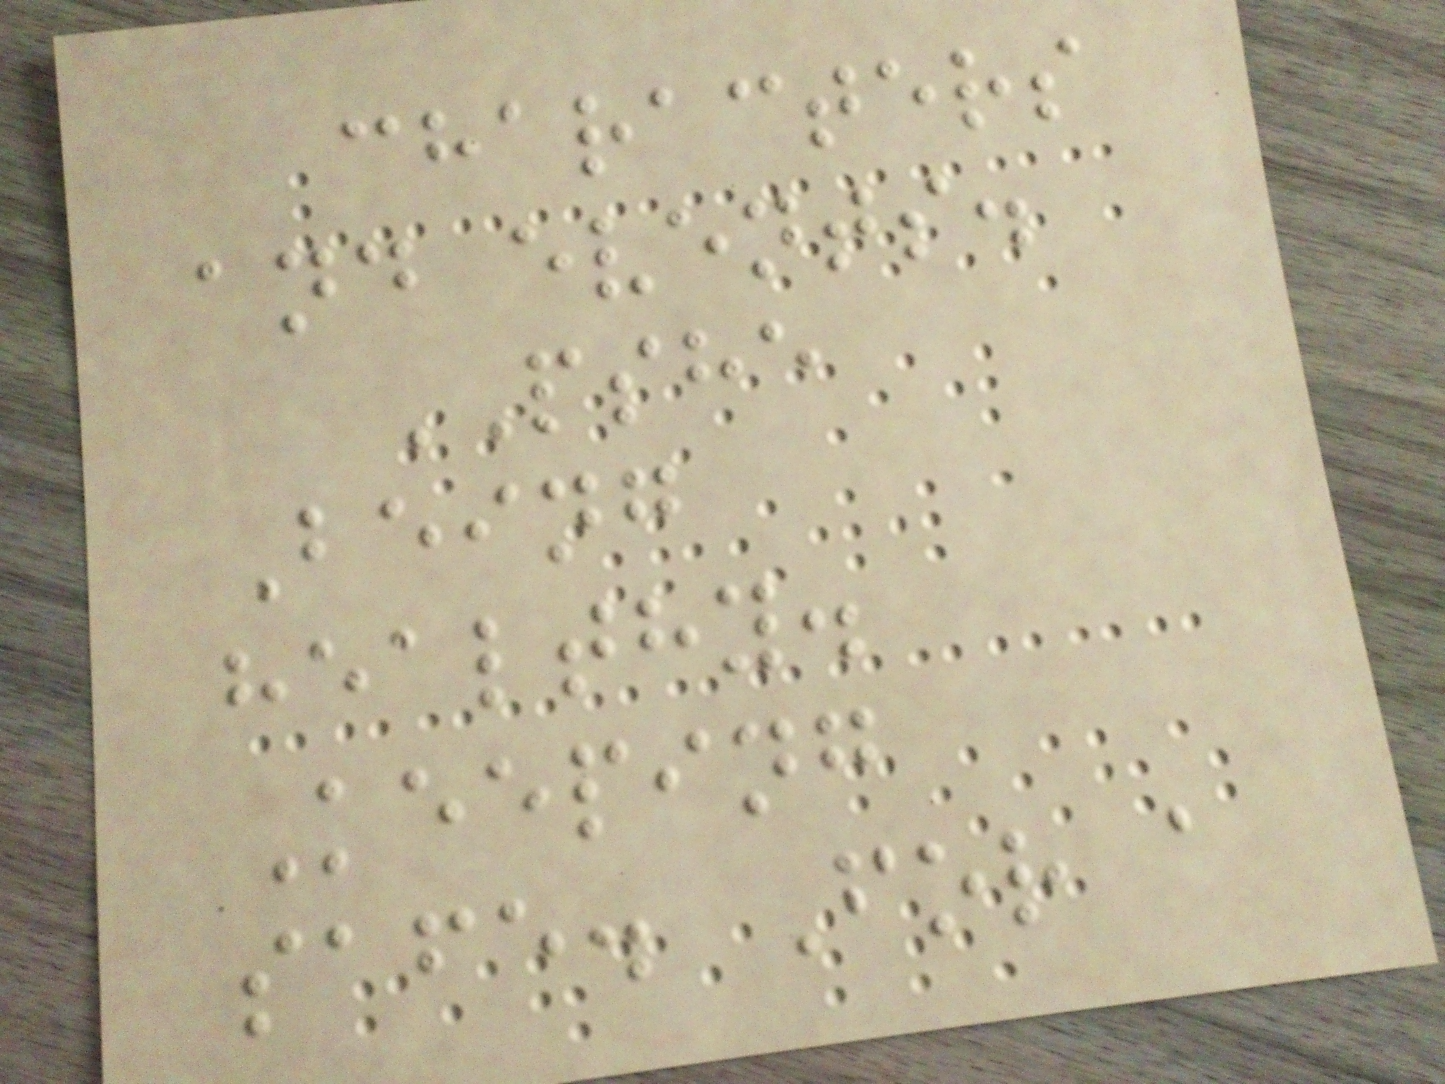characters
and events.
PSHE
Being
healthy.
Keeping
safe. For a
